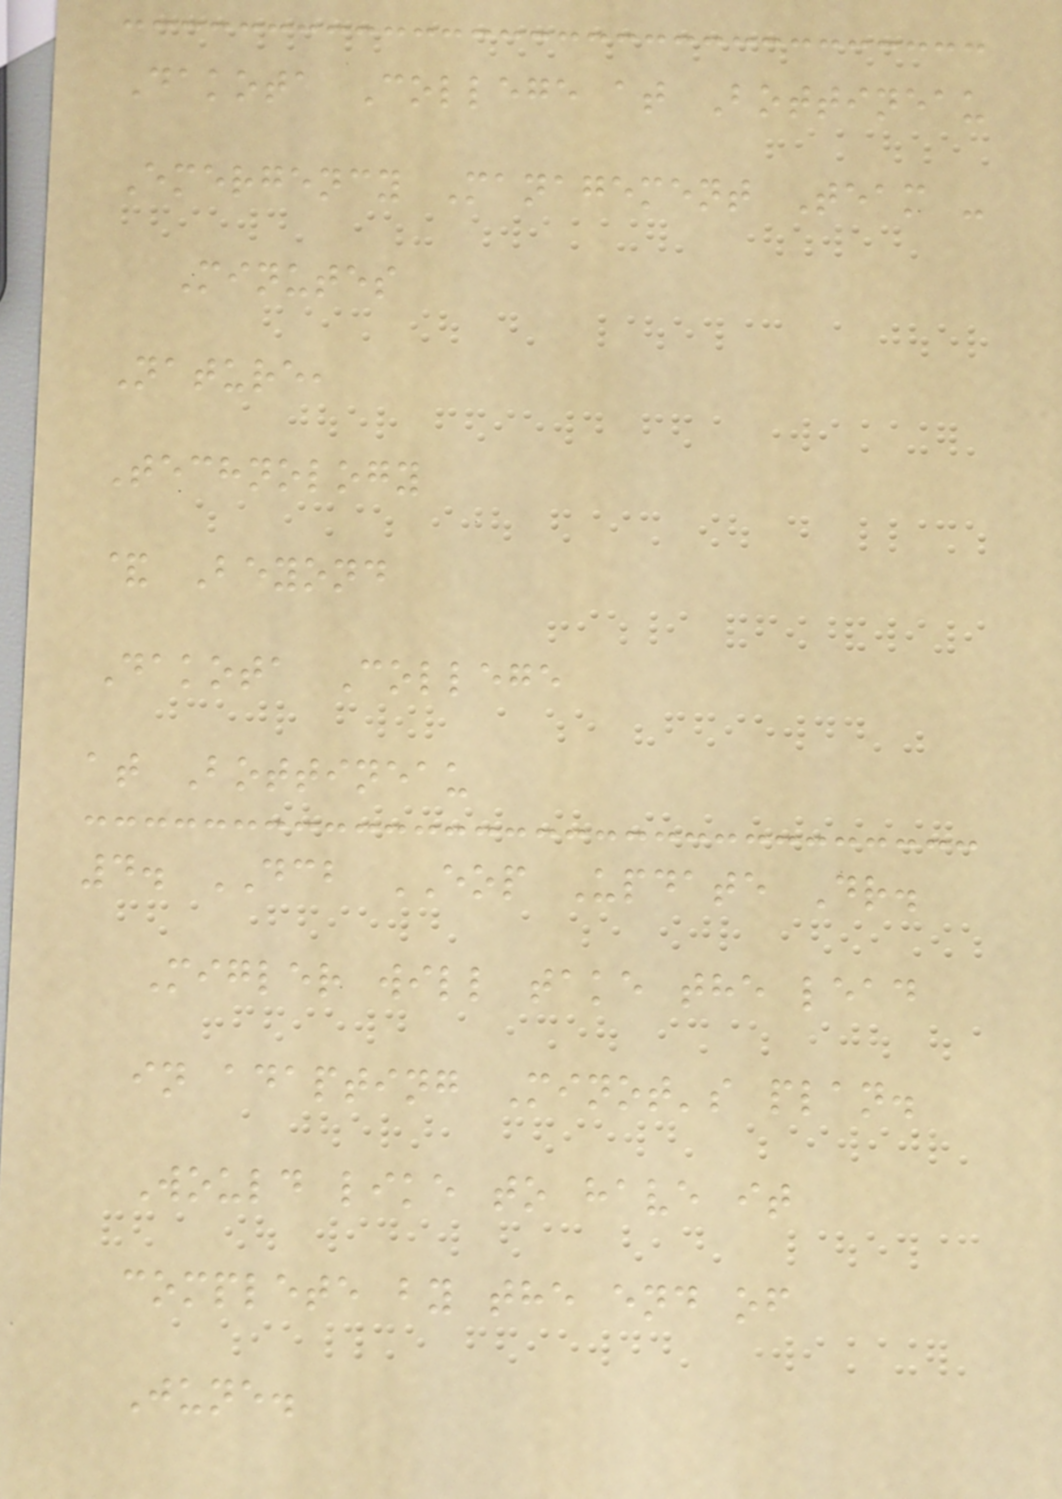Dakota College at Bottineau
Emergency Management Team -
Minutes
Nature,
Technology
& Beyond
Dakota College
at Bottineau
4. DCB EOP Update Dr.
Migler will take the lead
in adapting Minot's plan.
Would like to have it
complete by the end of
June.
